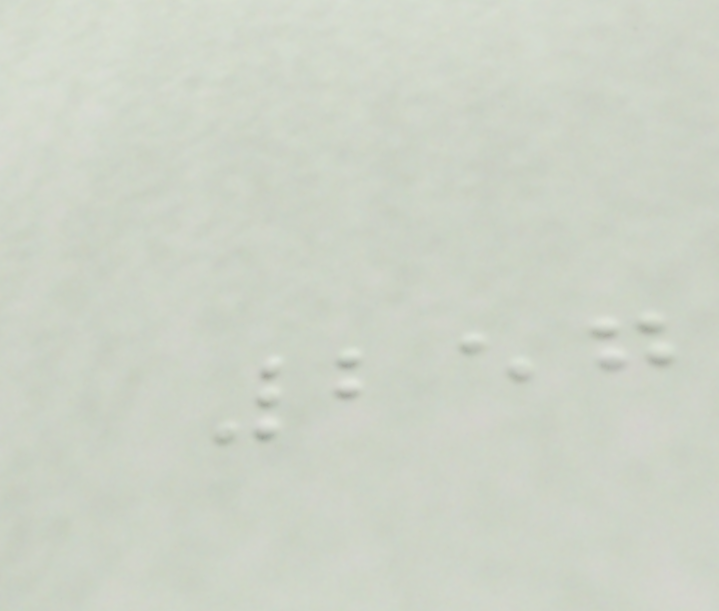257
